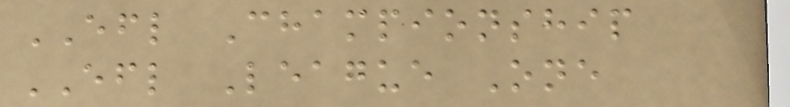EFL Championship
EFL League One
